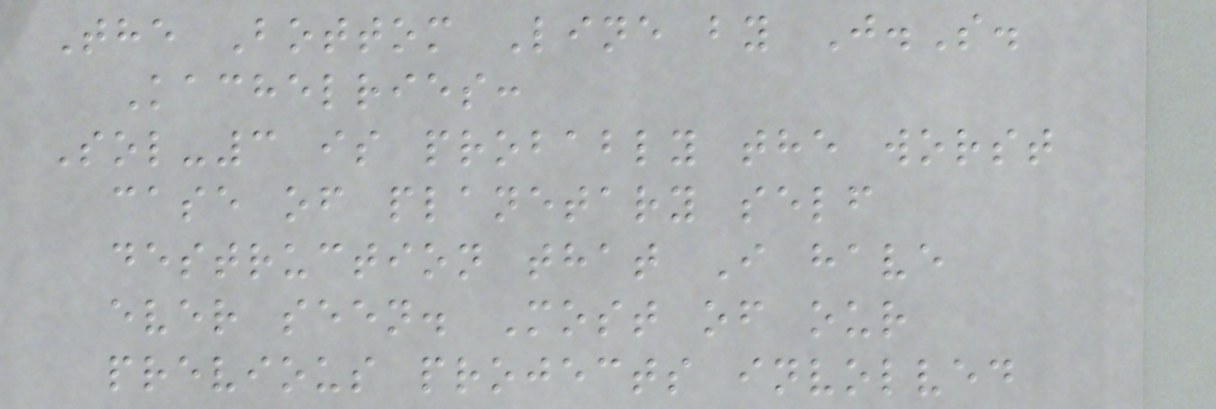The Bottom Line by J.S.
Kachelries:
Sol-3 is probably the worst
case of planetary self
destruction that I have
ever seen. Most of our
previous projects involved
